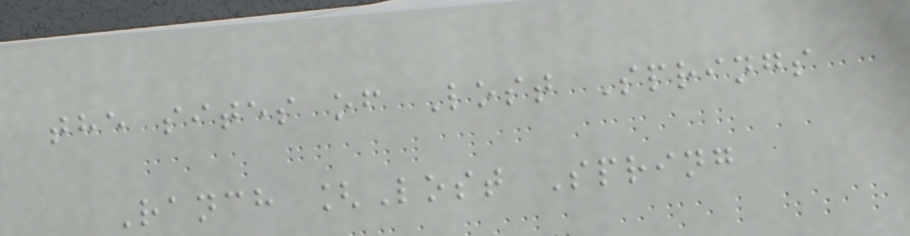the sites of Lost Springs
Ranch [Lost Spring
